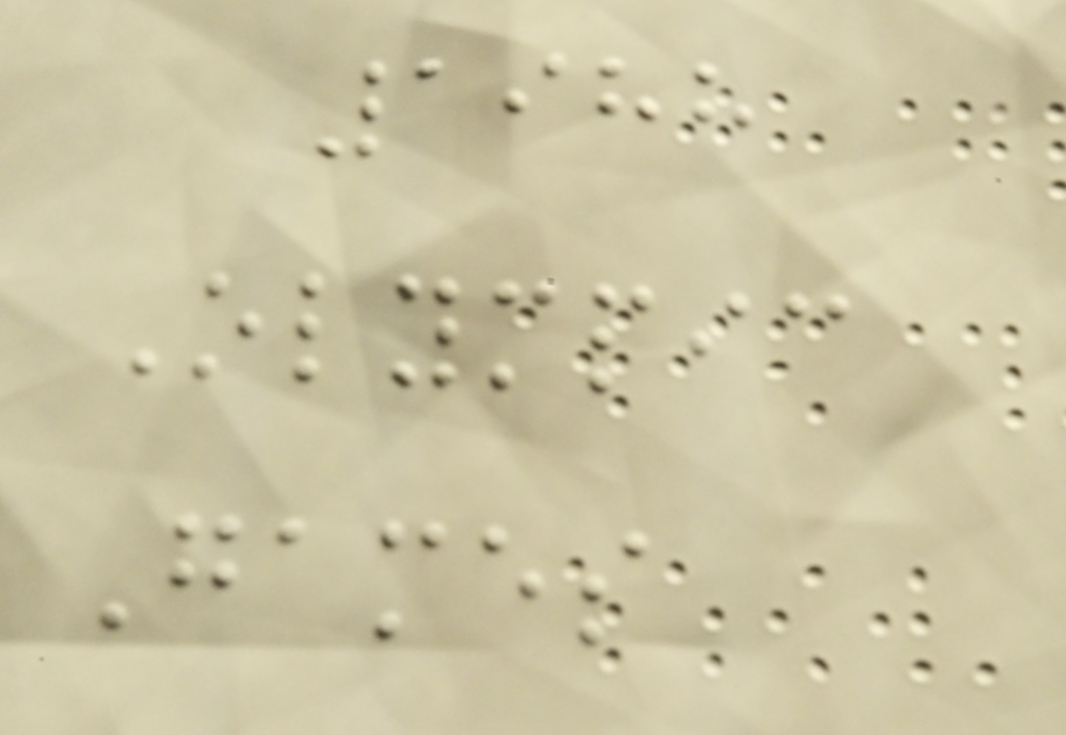1988
Olympic
Games
